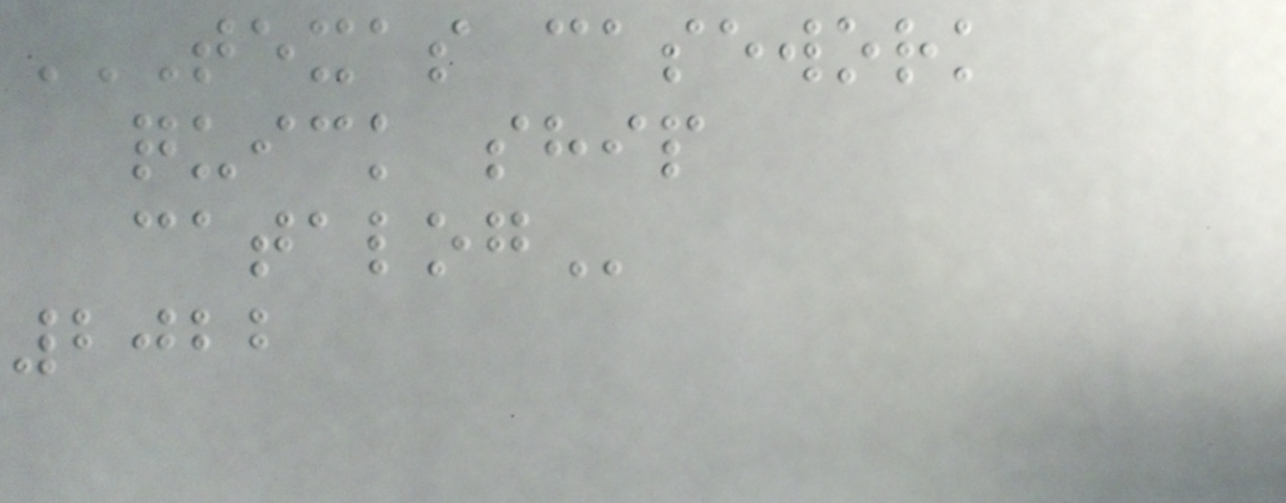TEXAS CASEWORK
QUICK SHIP
CATALOG
2022
